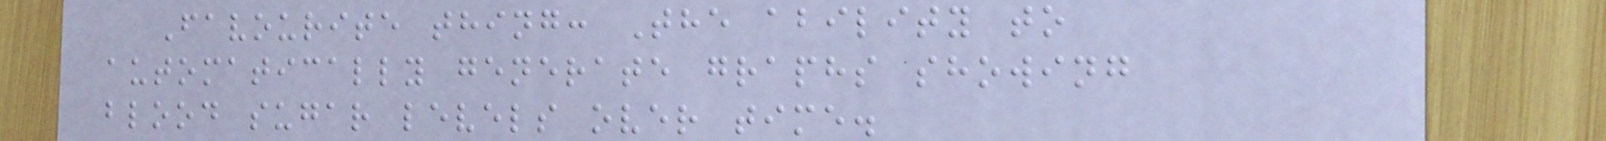Favourite thing: The ability to
automatically generate graphs showing
blood sugar levels over time.
